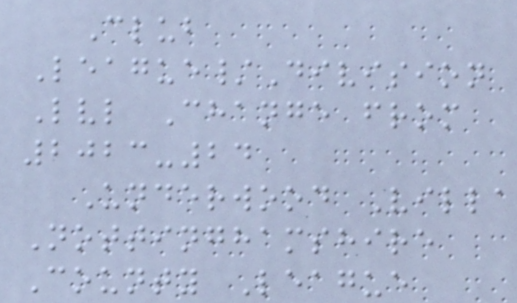Club
League/Division
Lvl Change from
2023-24
Underwood Villa
Nottinghamshire
County League
